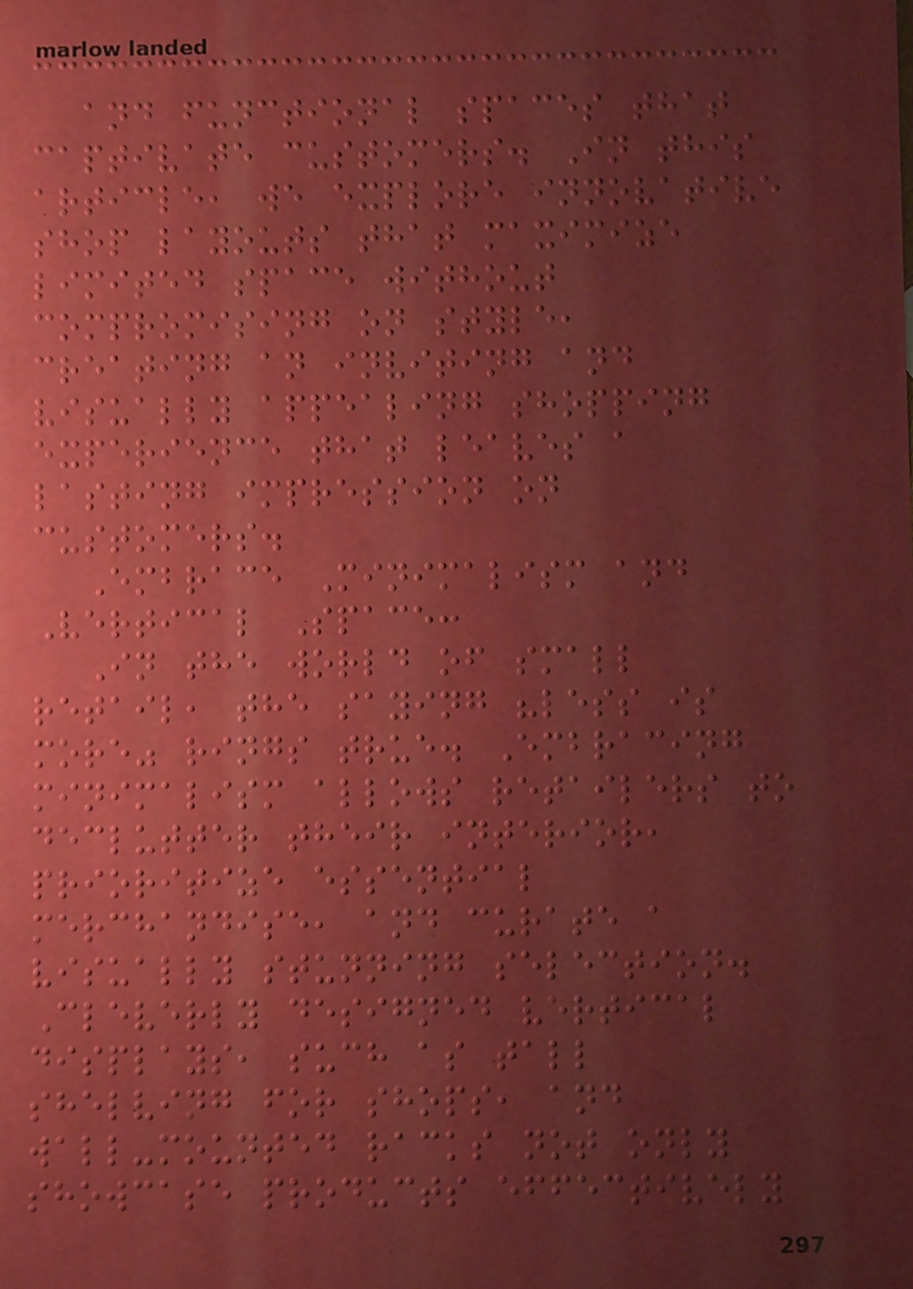and functional spaces that
captivate customers. In this
article, we explore innovative
shop layouts that maximize
limited space without
compromising on style,
creating an inviting and
visually appealing shopping
experience that leaves a
lasting impression on
customers.
Embrace Minimalism and
Vertical Space:
In the world of small
retail, the saying "less is
more" rings true. Embracing
minimalism allows retailers to
declutter their interior,
prioritize essential
merchandise, and curate a
visually stunning selection.
Cleverly designed vertical
displays, such as tall
shelving for shops, and
wall-mounted racks not only
showcase products effectively
